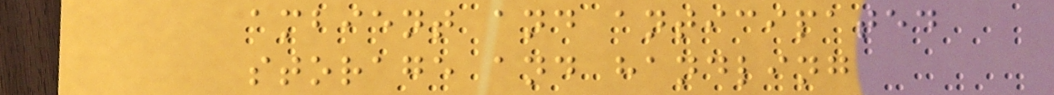ambient and anticipated
storage and handling
